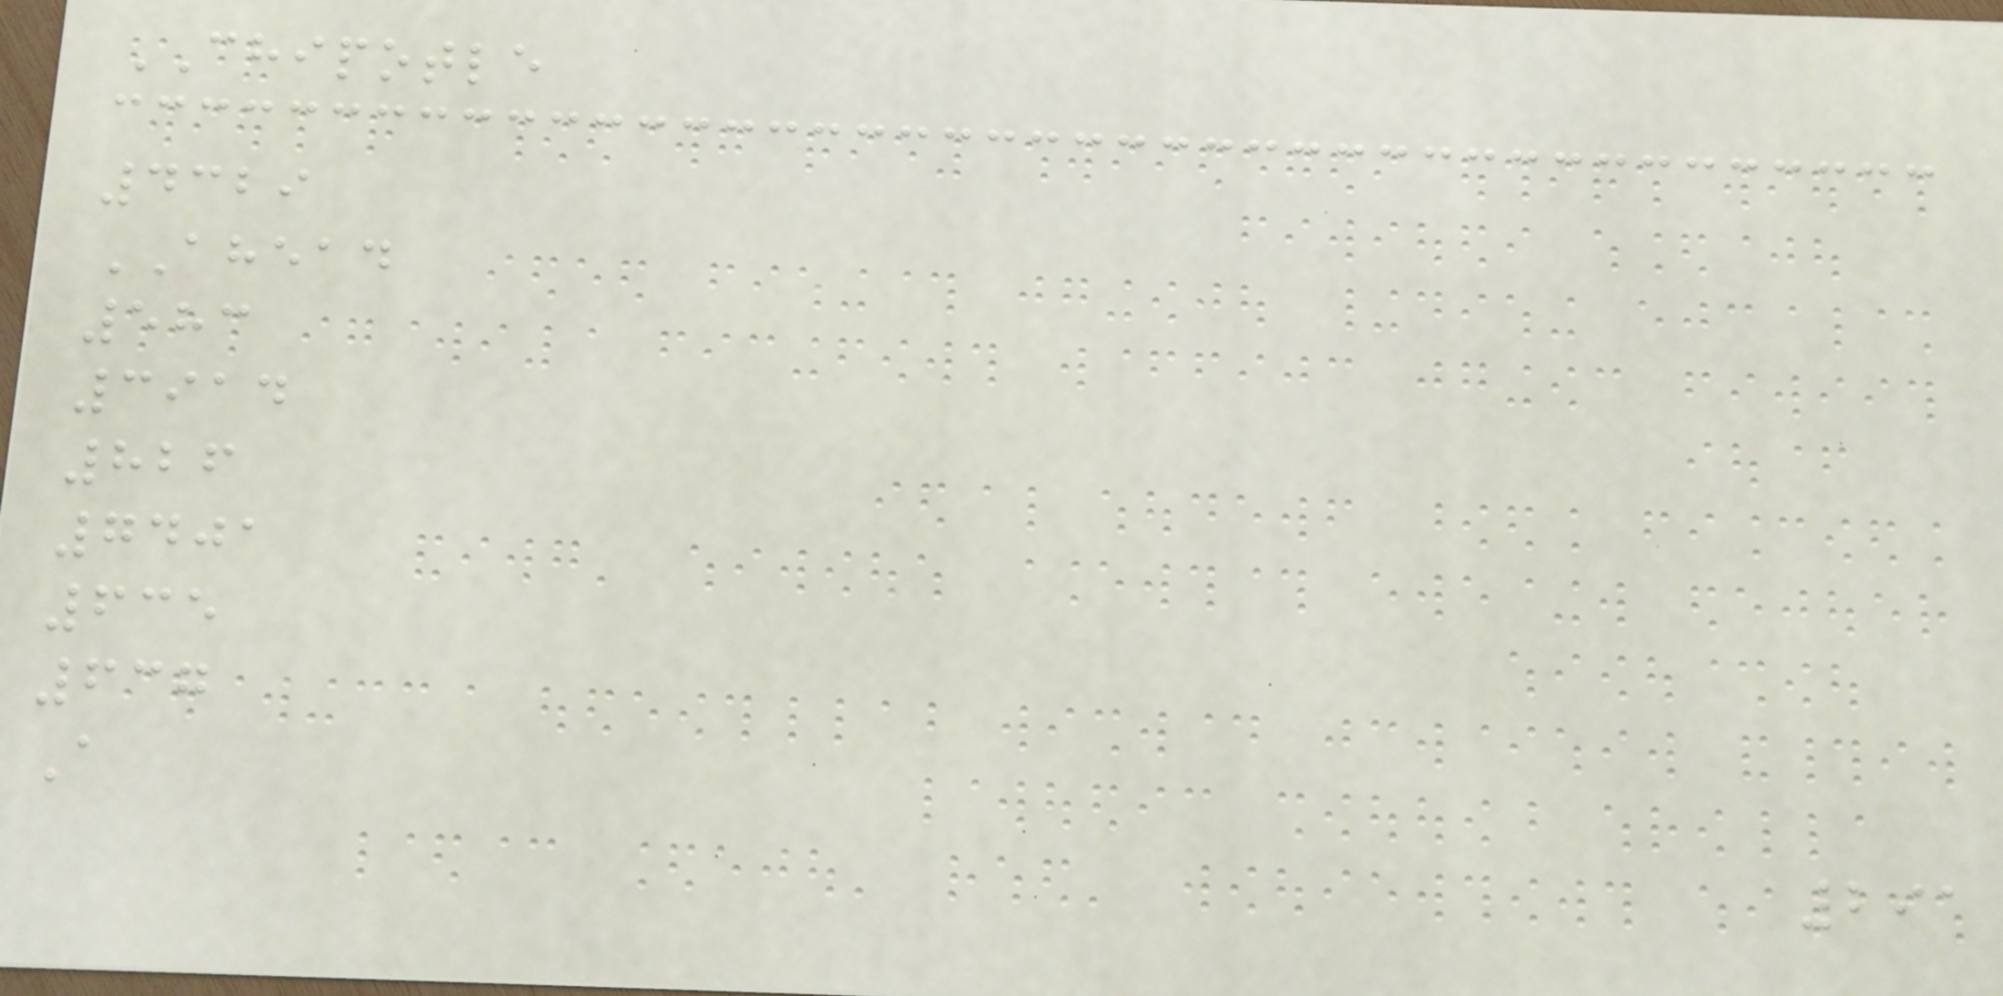CHIPOTLE
4329
AHEAD
583
3914
826
7401
635
637
A
291
